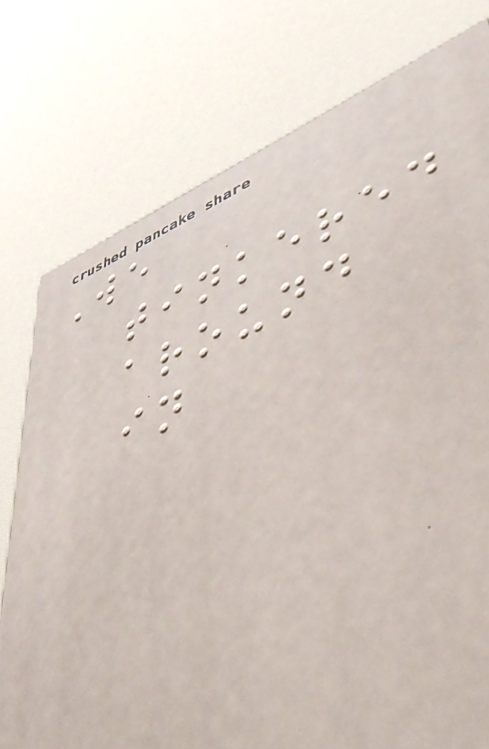We
tinkered
around
in
